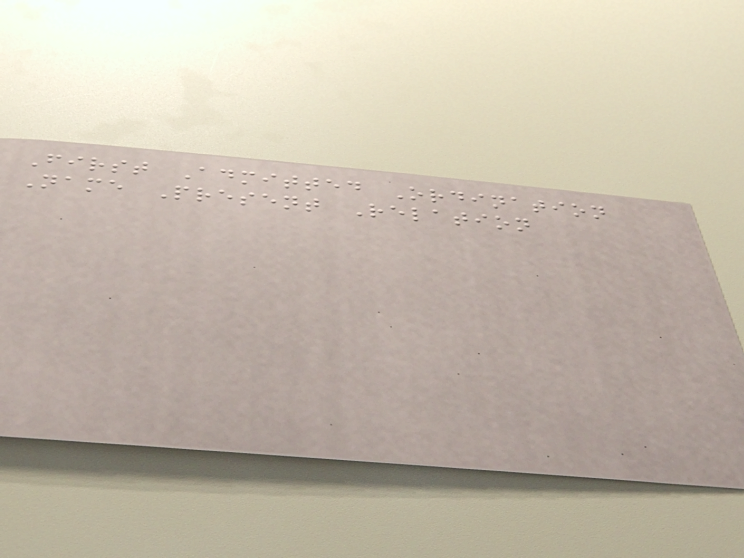First Admitted Ordination
Name Present Relation
